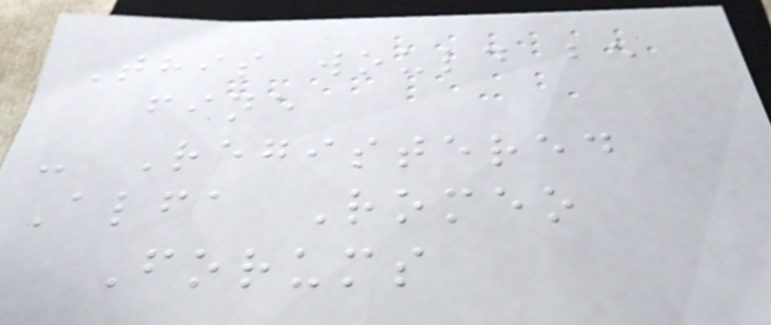This would be
fine
- Registered
Alfa Romeo
Forums
